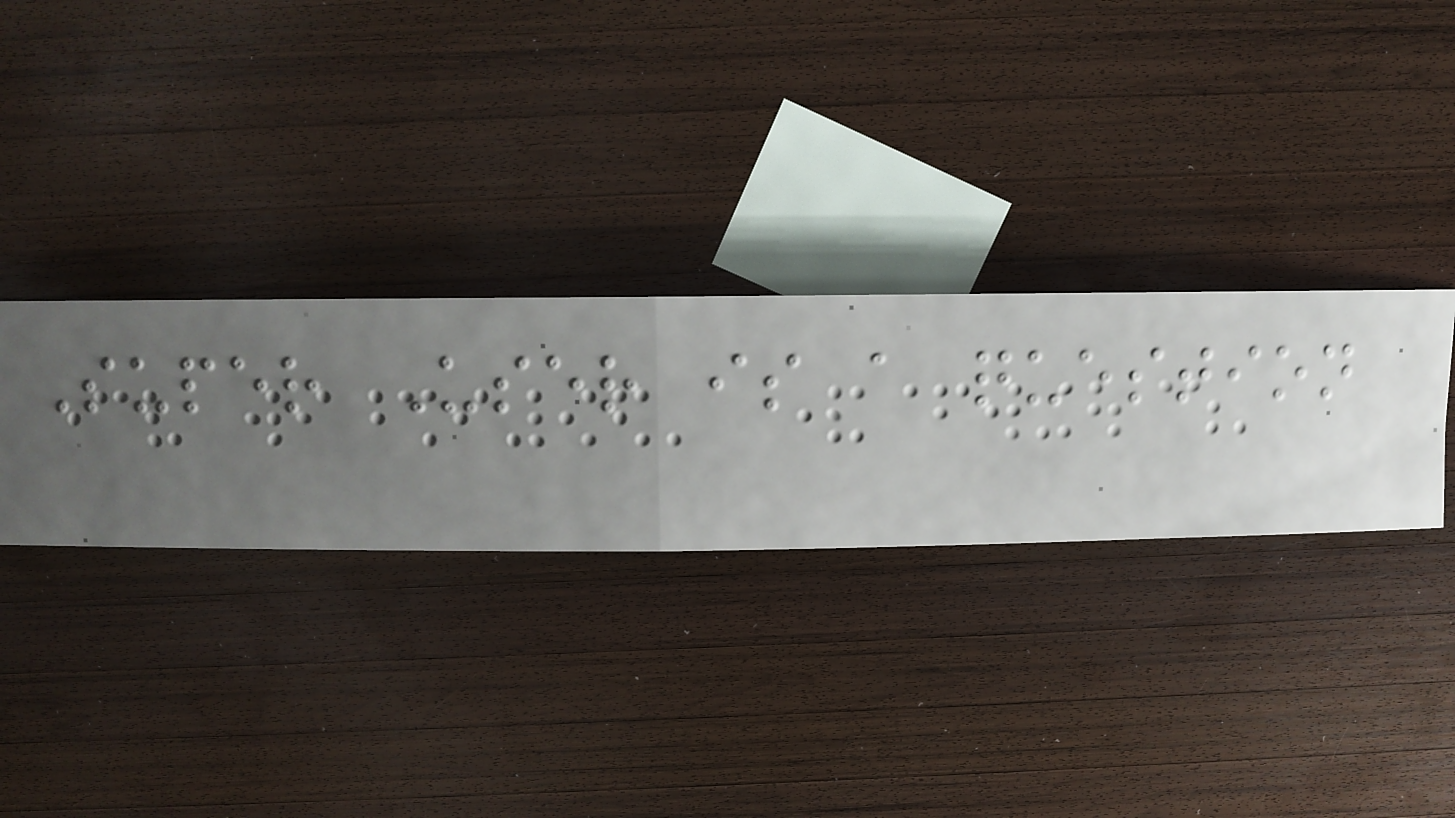Super User is a question
